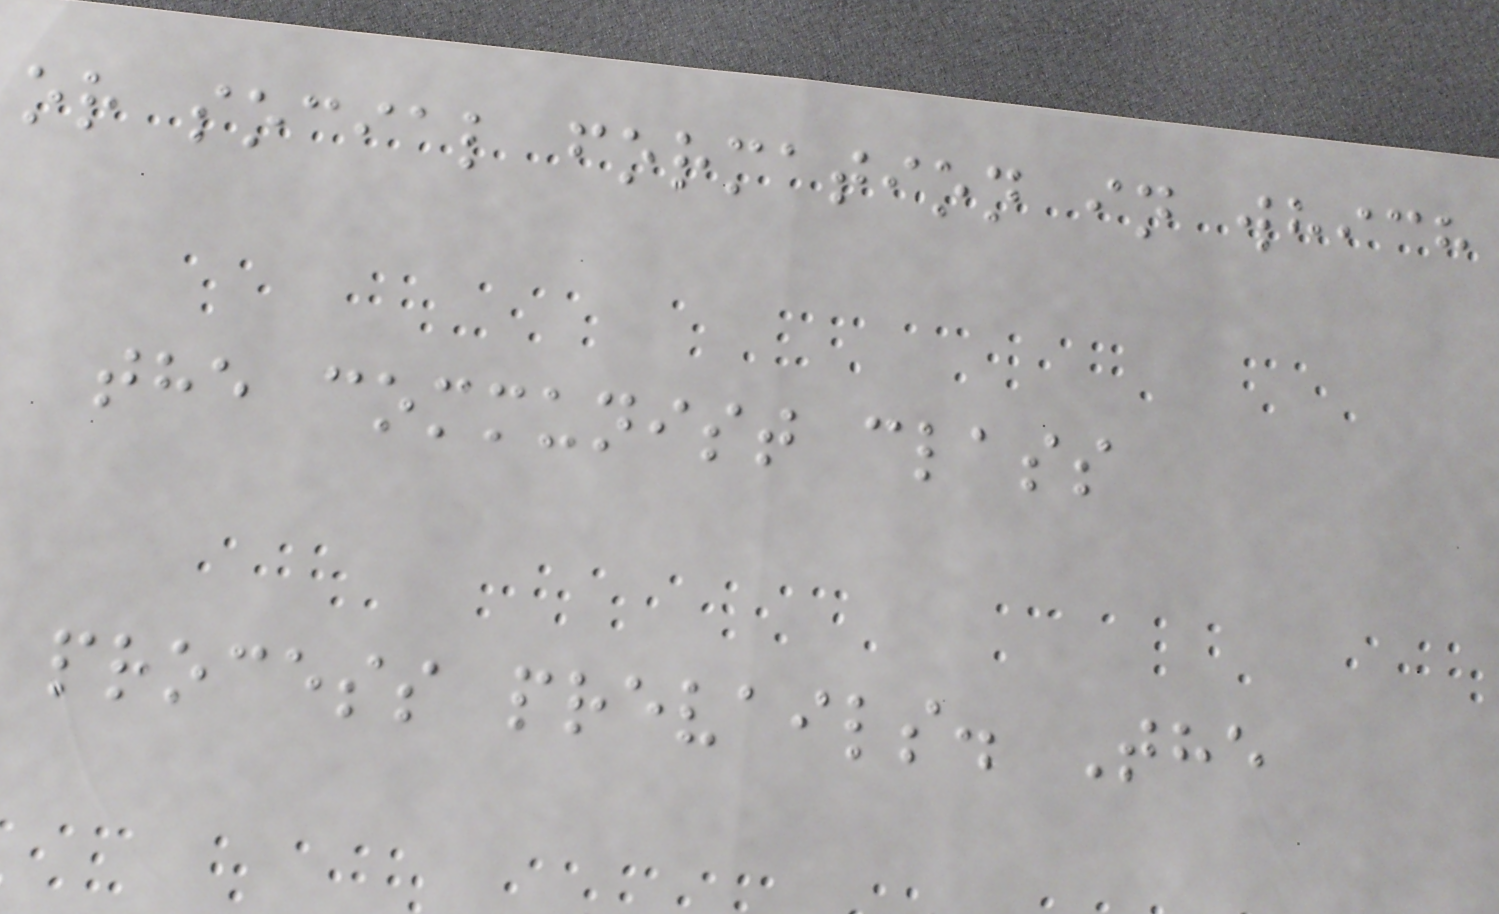or social formation in which
the communist class
process prevails. The
